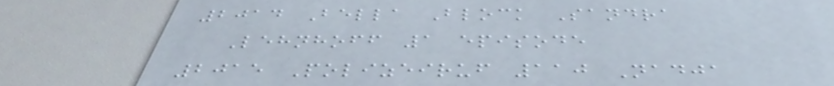2014 Bella Block Sandra
Lehnhoff 1 episode
2015 Polizeiruf 110 Nadja
